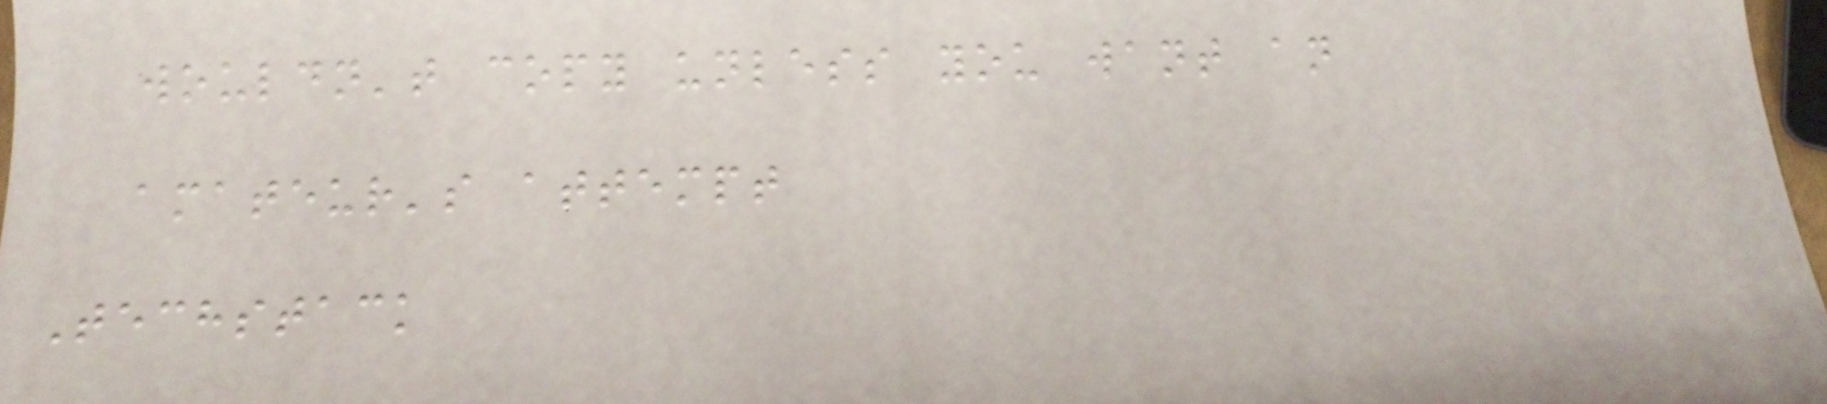wouldn't copy unless you want an
amateur's attempt
Techstack
